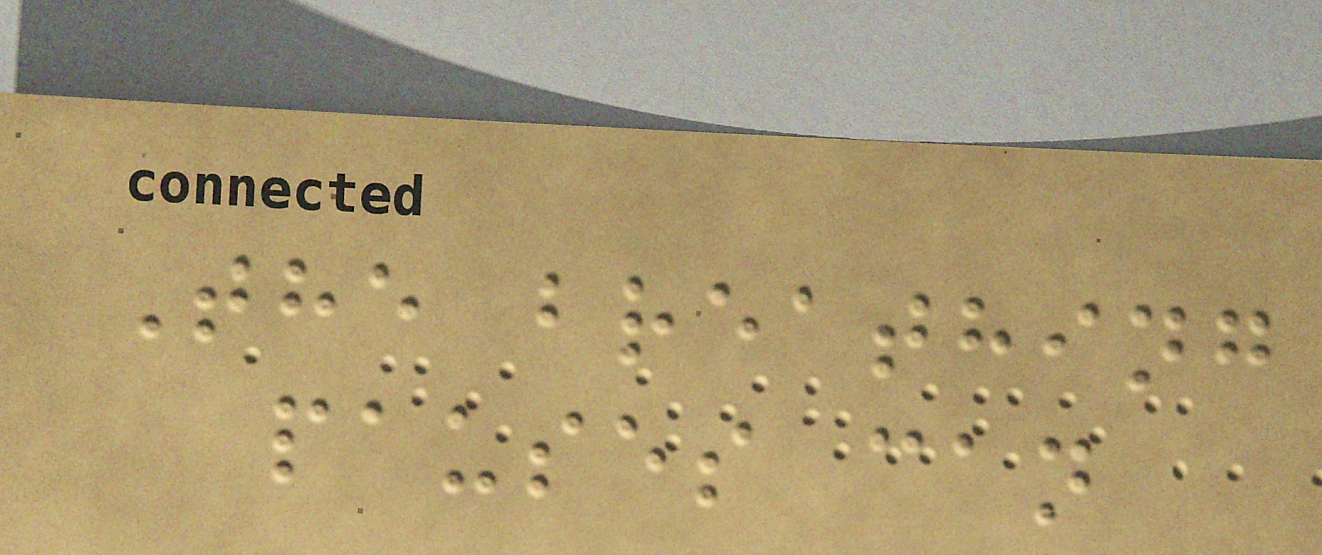The breathing
pauses can
